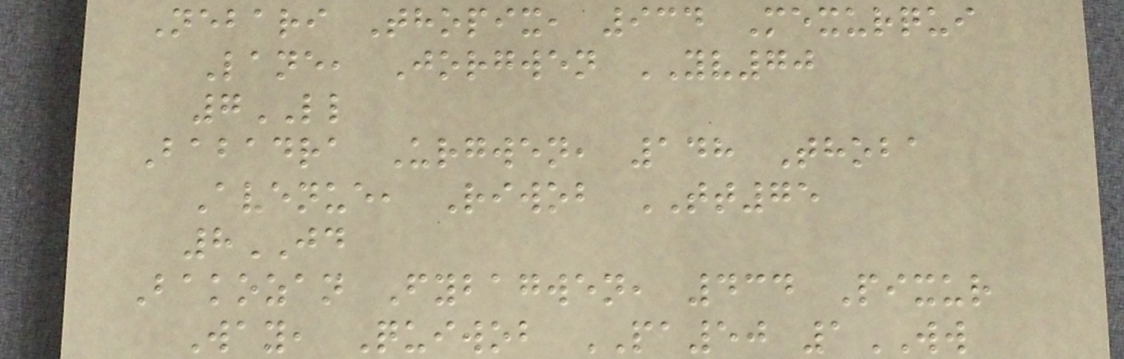Nebari Thopix, 934 Mexurqui
Lane, Jorgwen YV70
7LL
Babadra Urgwen, 148 Thoba
Avenue, Riwob TT75
8JD
Bakozan Fybagwen, 434 Pixur
Way, Quiwob PA50 1WW
